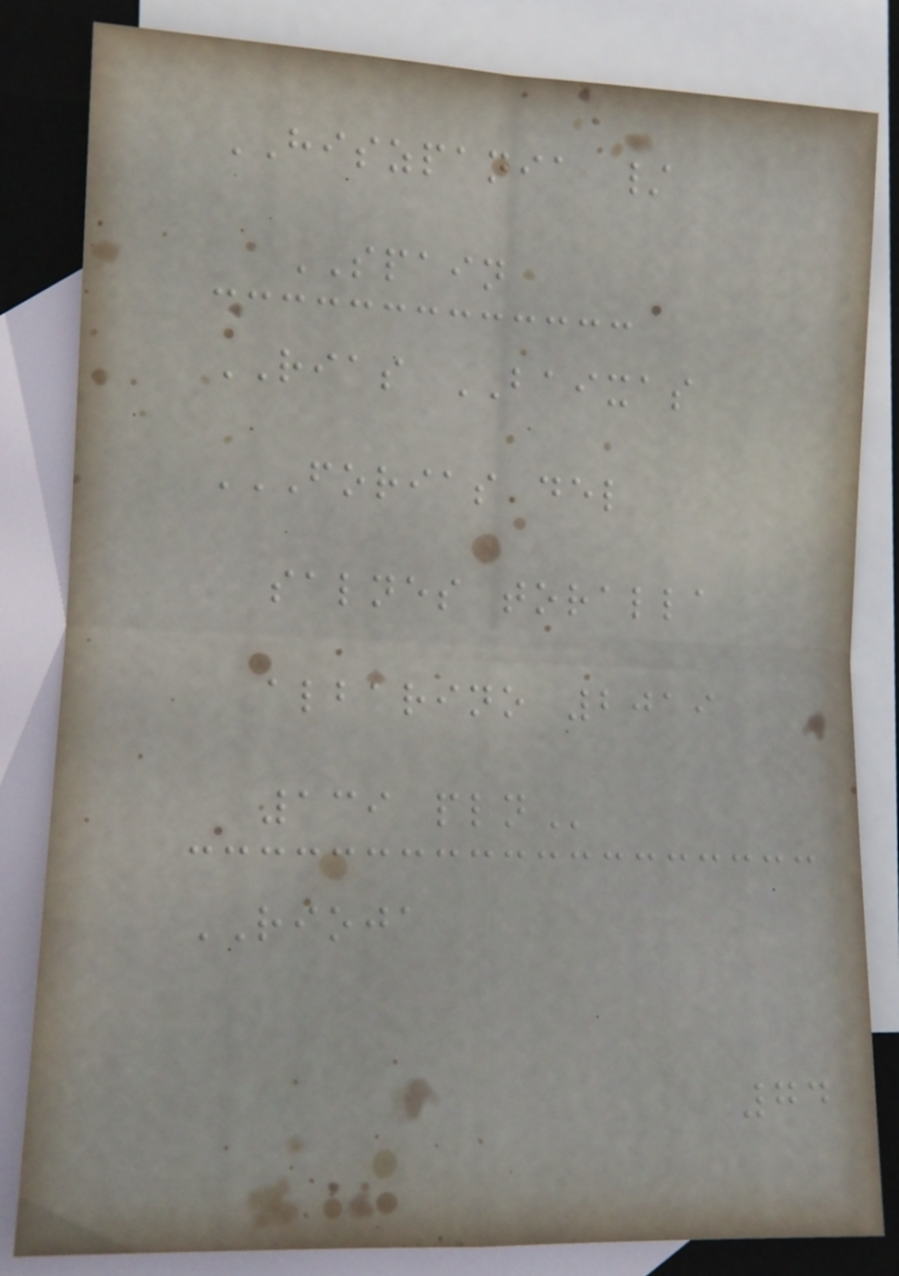HISZPANIA /
SPAIN
RIAS BAIXAS
FORIAS DEL
SALNES TORALLA
ALBARINO 2019
139 PLN
RIOJA
74
